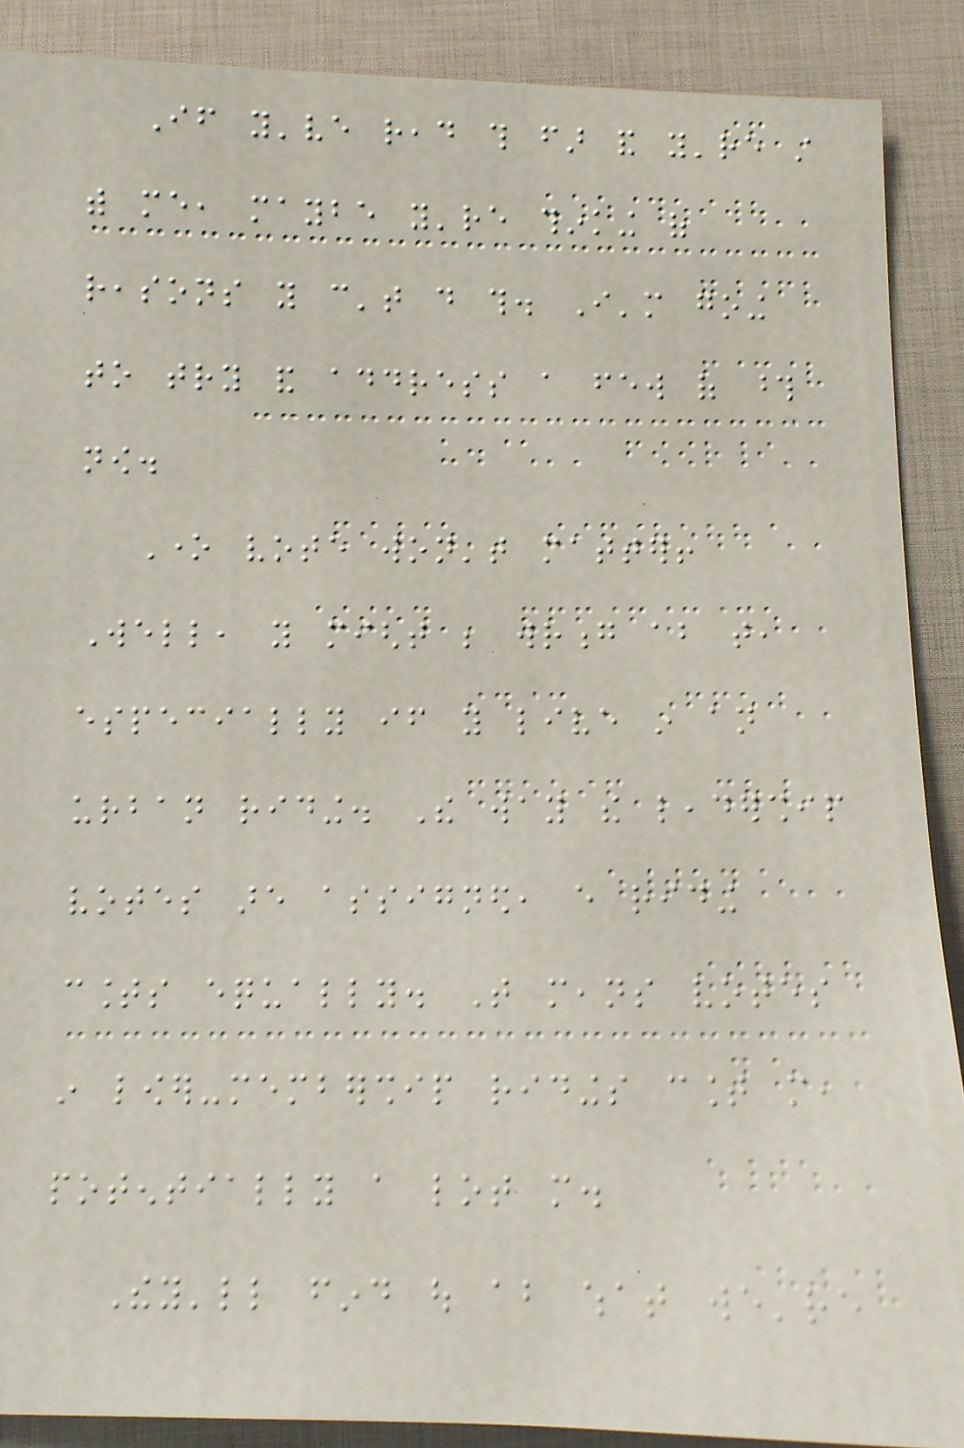If you've read this far and you're still
with me, maybe you're thinking of
reasons you can't do this. I'm going
to try and address a few of those
now.
One vote won't matter!
Well, you might be wrong about that,
especially if you live in an
urban riding. The way the leadership
votes are assigned, every riding
counts equally. That means votes
in lower-membership ridings count more,
potentially a lot more.
They'll find out about what we're
